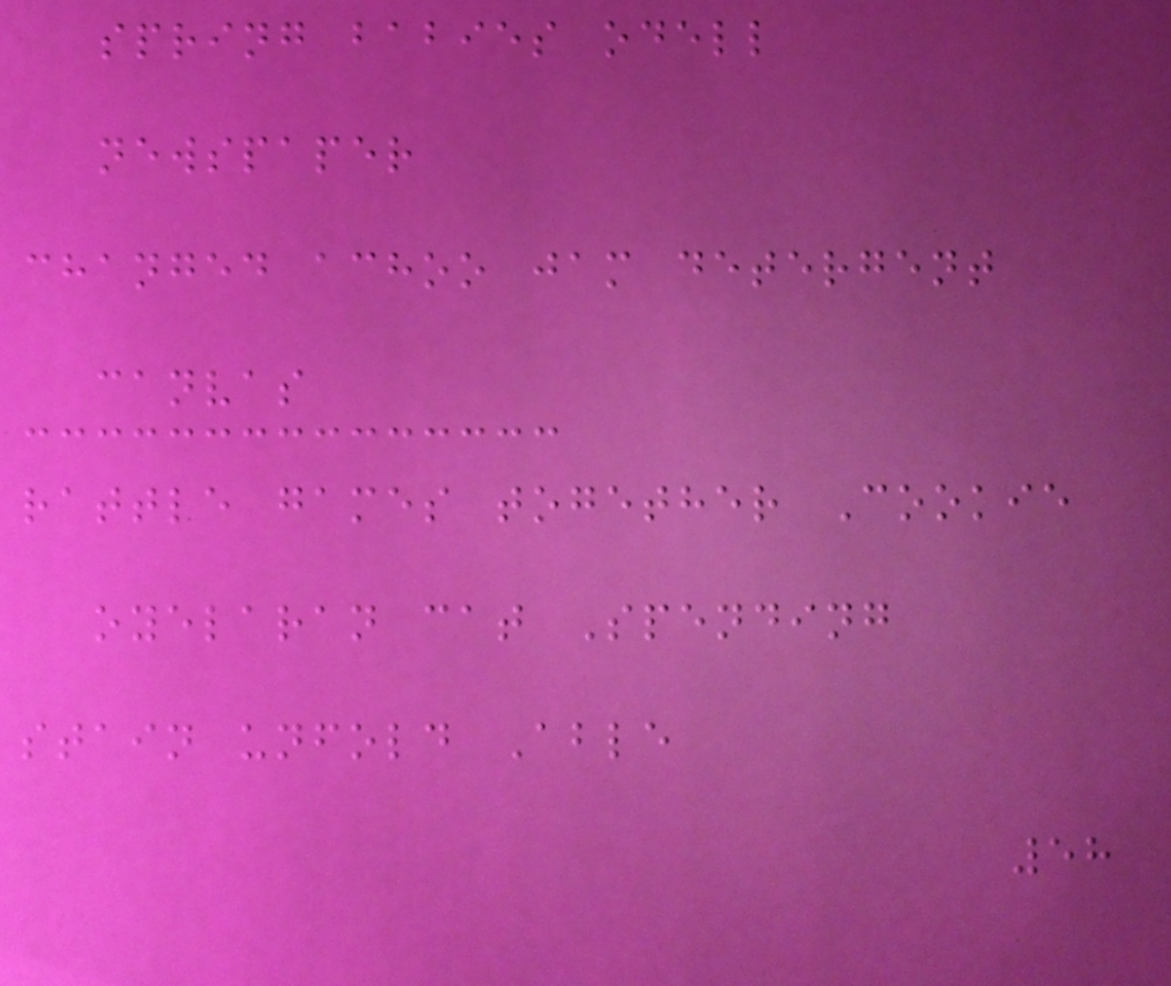spring babies odell
newspaper
changed achoo jam detergent
canvas
rattle games together Cookie
oyelaran cat Spending
stain unfold Able
58
